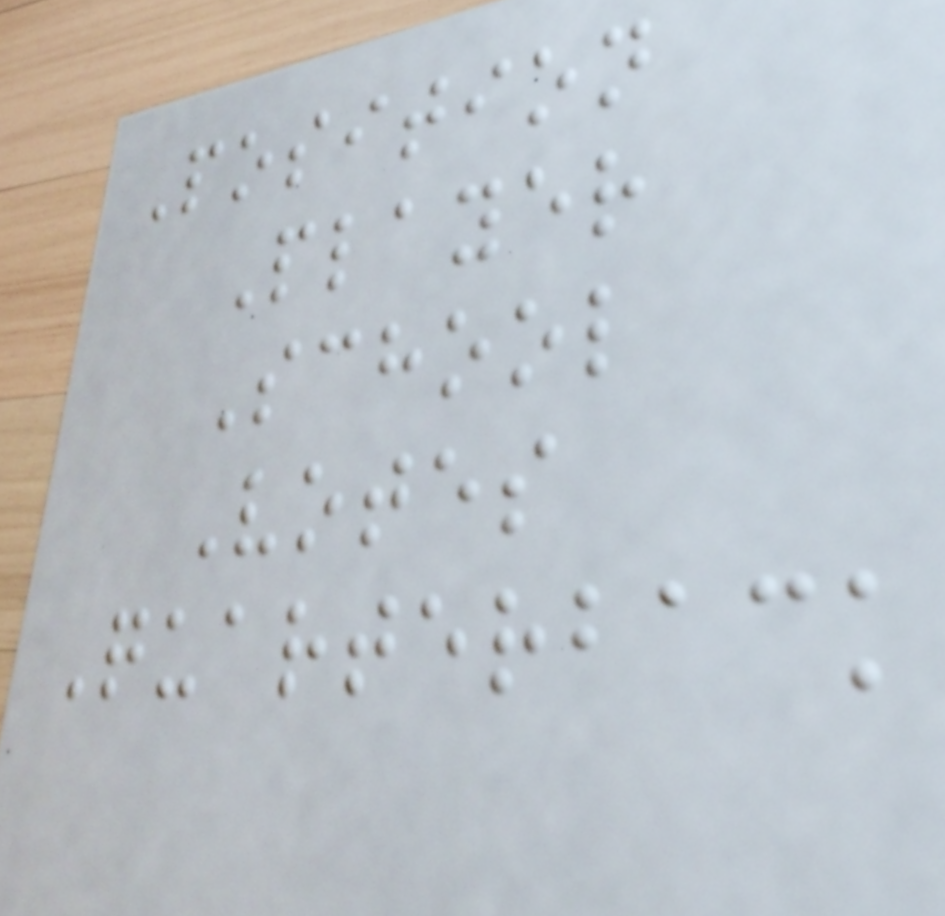Position
Player
School
Votes
Quarterback
